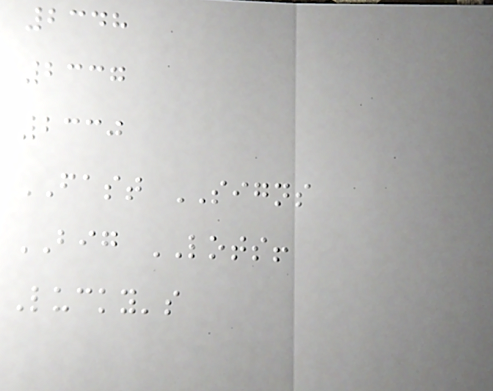2348
2337
2330
FAST SIGNS
BIG LOTS!
Lucky's
